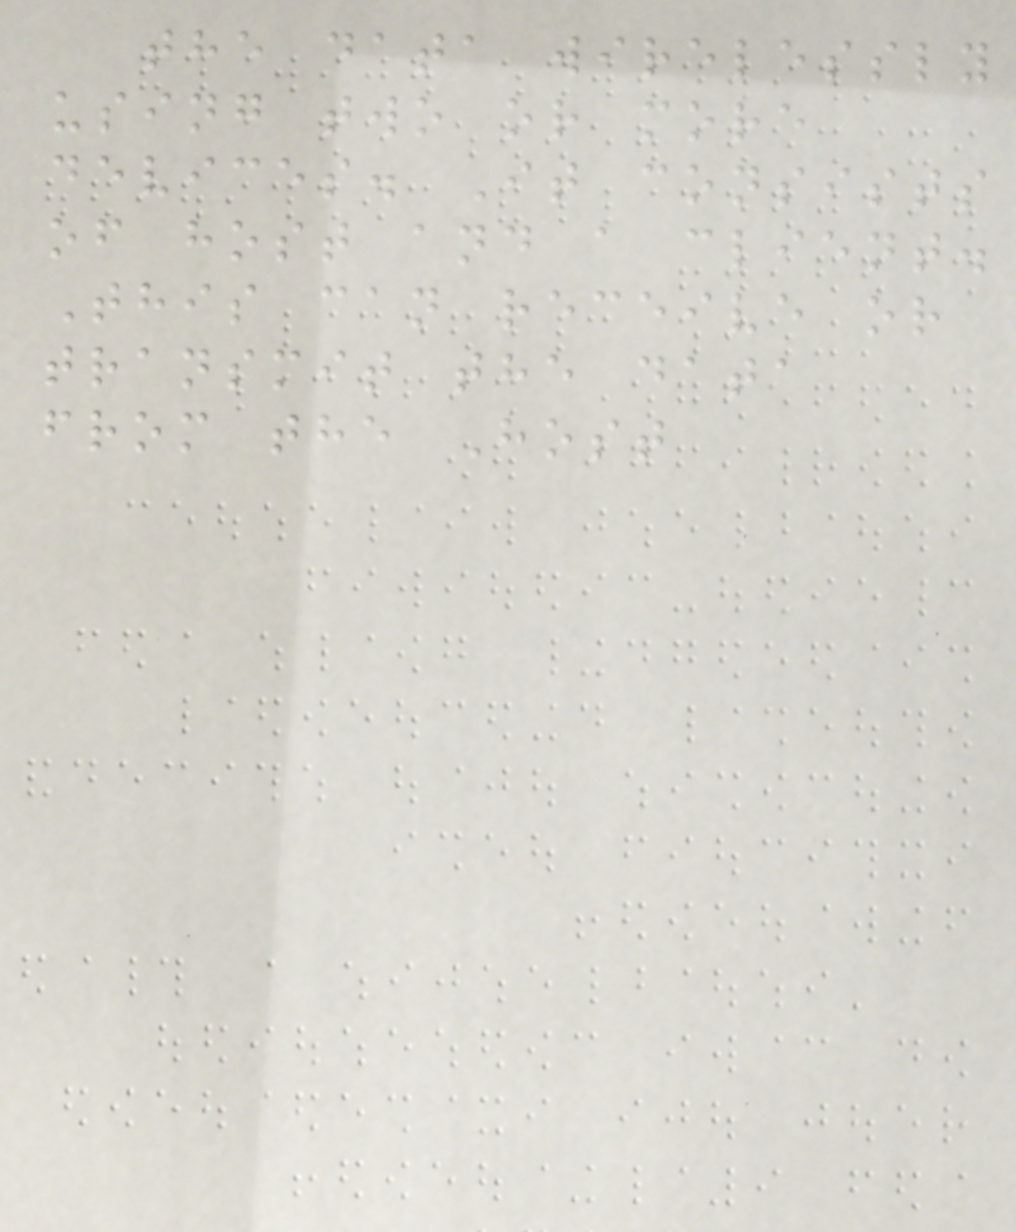the data wirelessly
using two or more
devices. It consists
of host and a client.
This can receive or
transmit the data
from the Host
